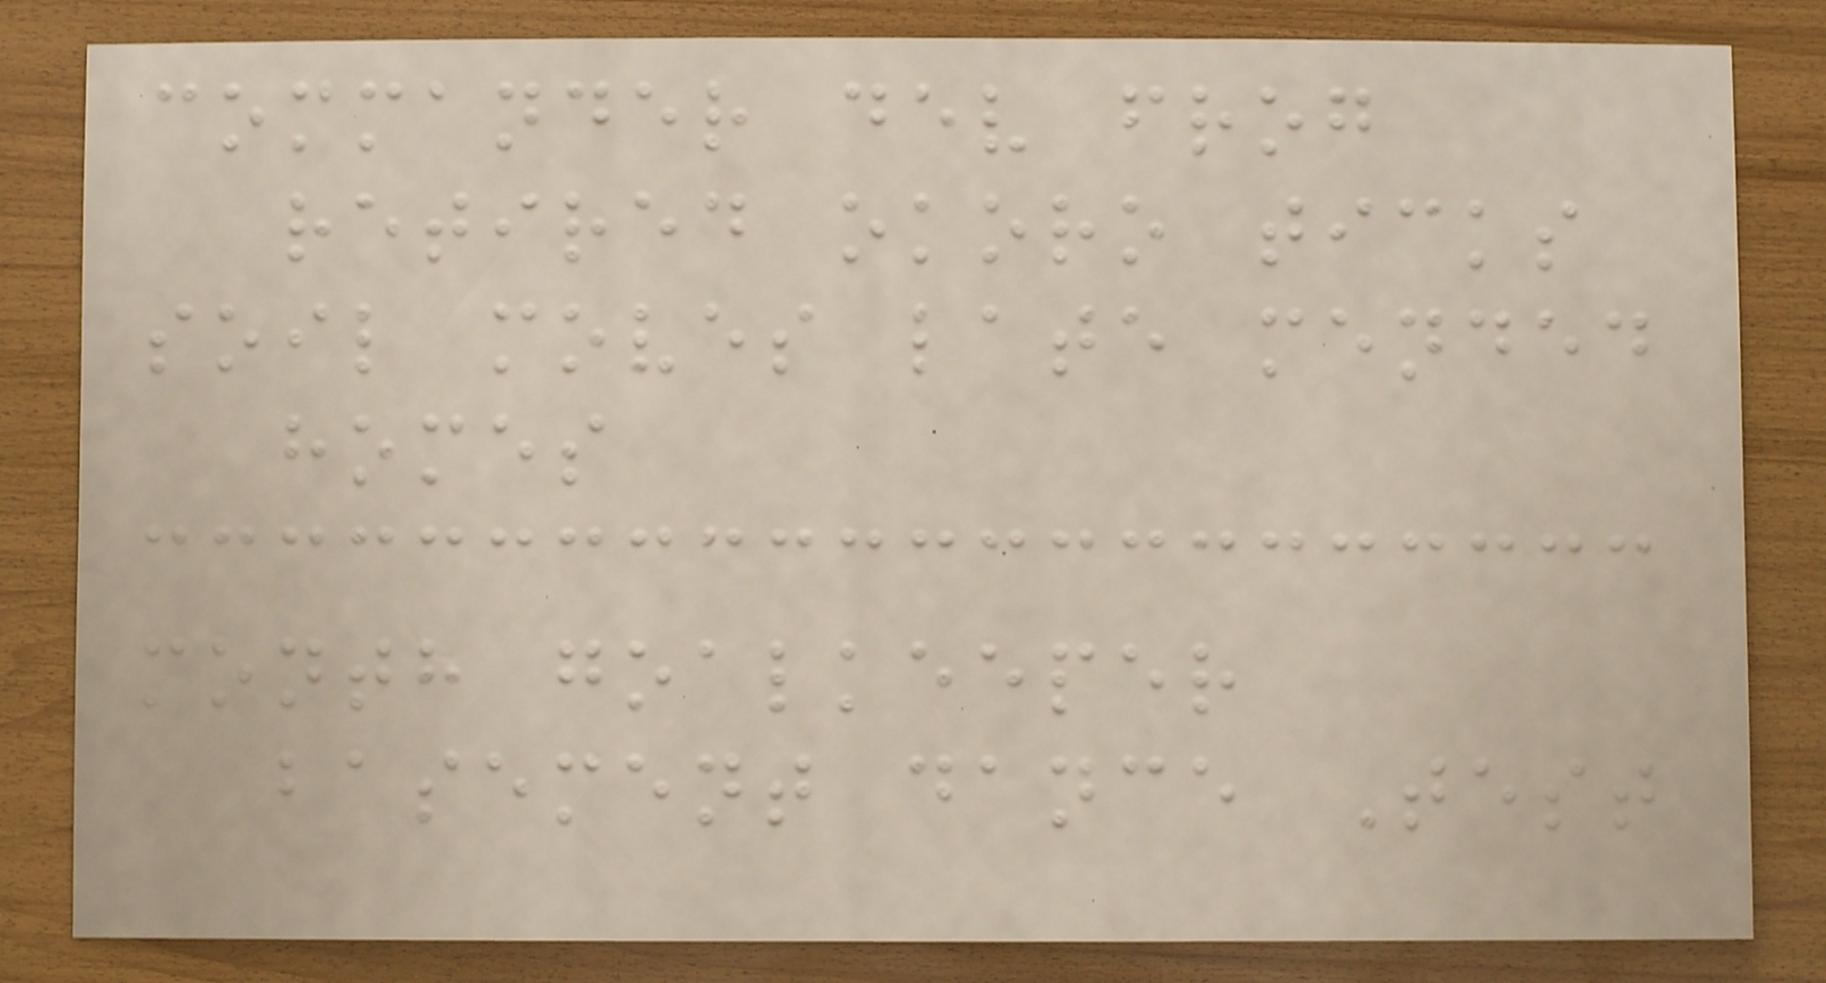commander dev frog
retired okoro ticks
soil moves late mended
homes
month goalkeeper
basement dance Test
